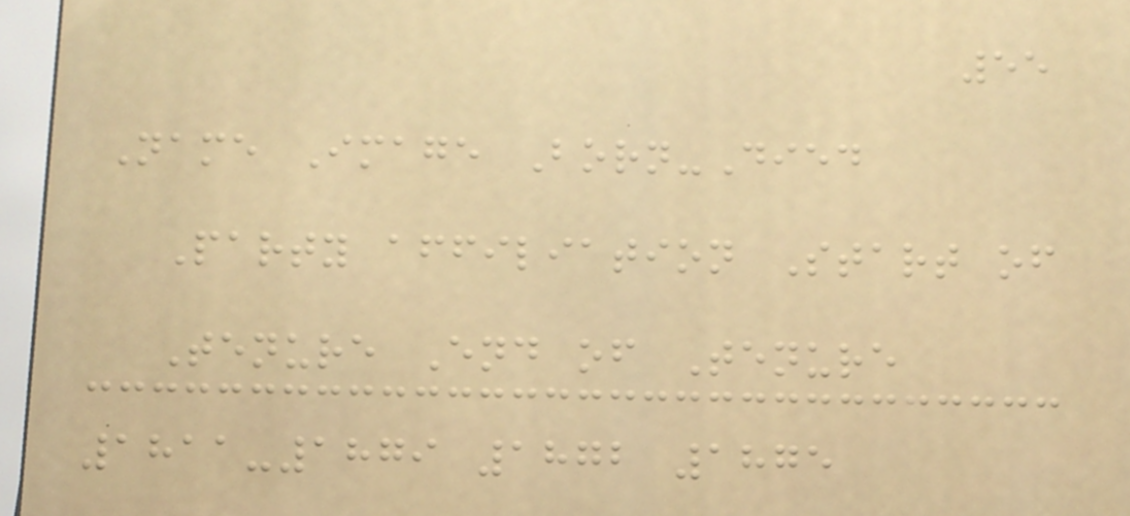55
Name Image Born-Died
Party affiliation Start of
Tenure End of Tenure
1811-1879 1872 1875
